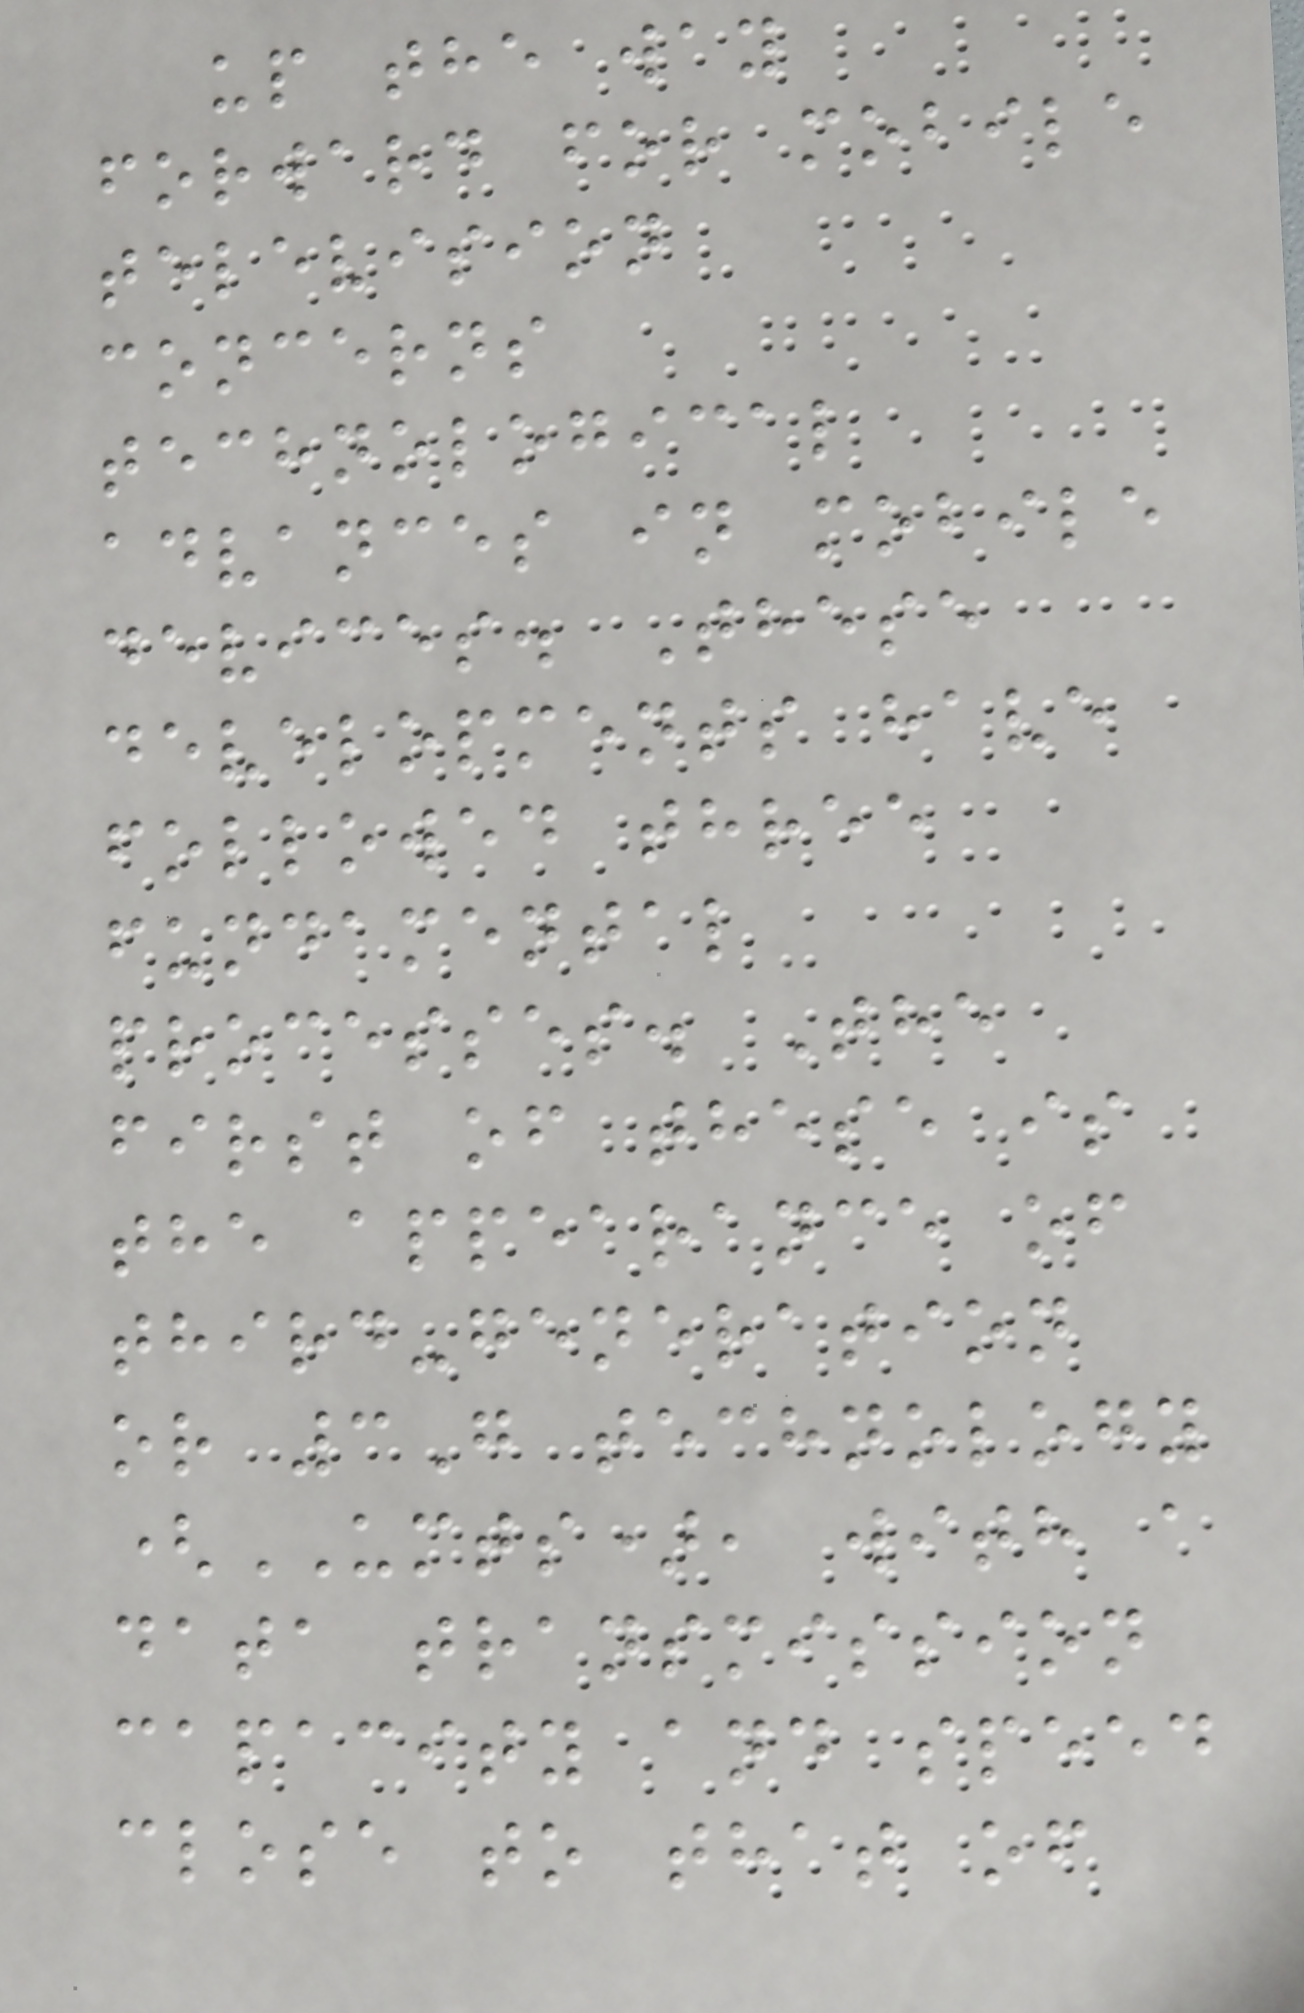up the way
forward for mobile
television
concerns
technological
advances in mobile
devices. These
developments have
followed three
fundamental
processes. The
first of these is
the appearance of
third-generation
or 3G technology
(UMTS), with a
data transmission
capacity and speed
close to that of
